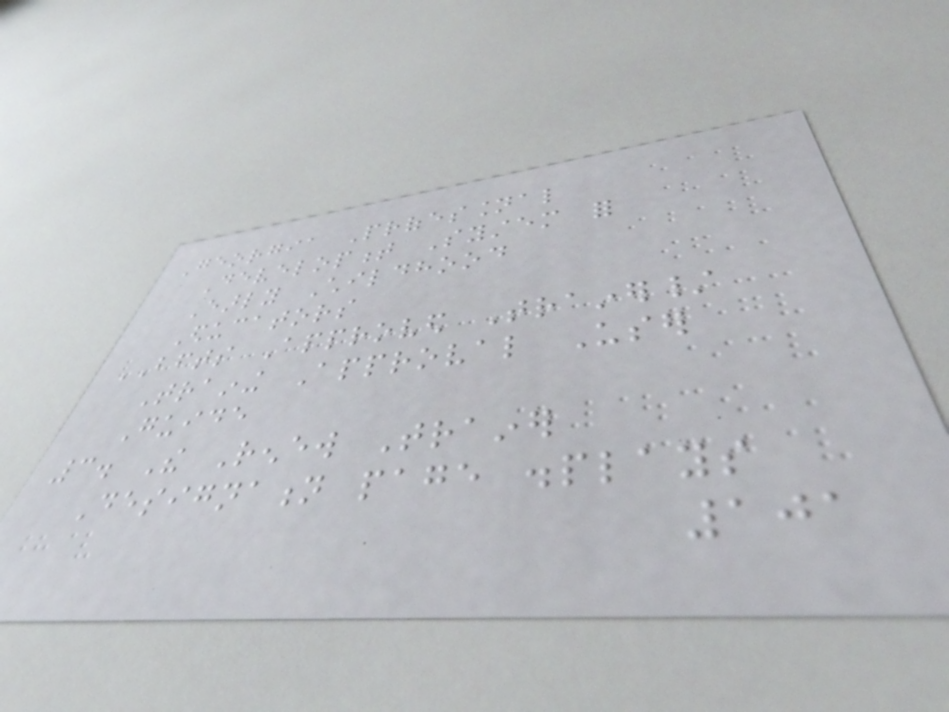Georgia Professional
Development System for
Early Childhood
Educators
BFTS Approved Trainer/
Training Approval User
Guide
3. The Renew Trainer
Designation page displays
101
